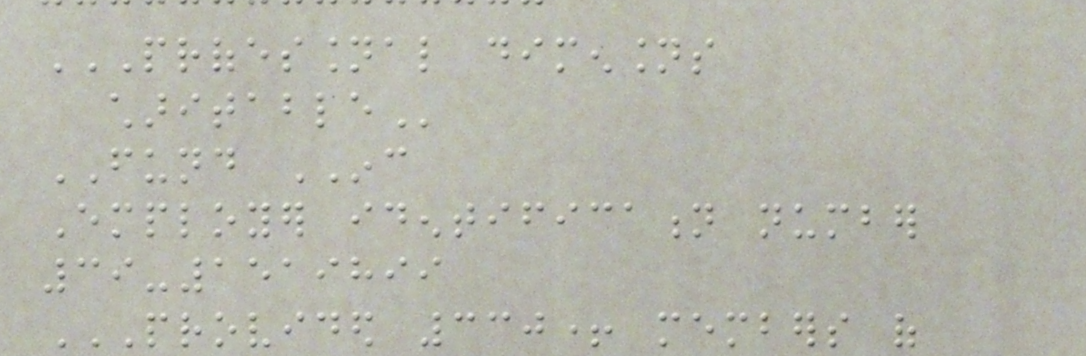PROFESSIONAL DIMENSIONS
CHARITABLE
FUND INC
Employer identification number
39-1519899
PROVIDED 330+ MEMBERS OF
